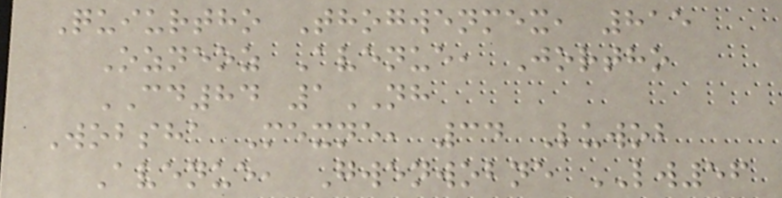Quiurtho Thogwenmex, 815
Ozneoz Avenue, Jortho
CD84 1NH
Wobsha Mexne, 34 Luwob
Avenue, Gwenwobne LW56
